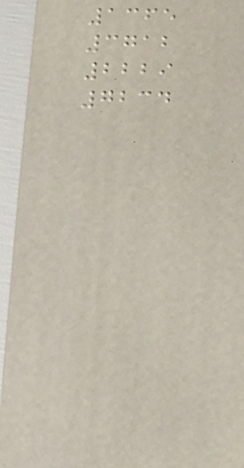1365
3712
2229
7234
